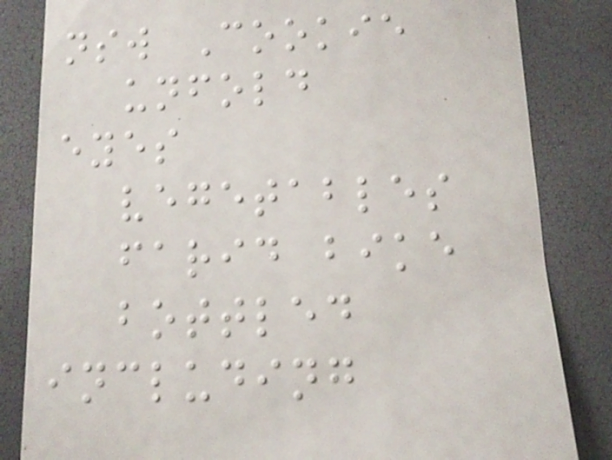nsw Cookie
unfold
eyes
vegetables
farid bike
bottled
including
